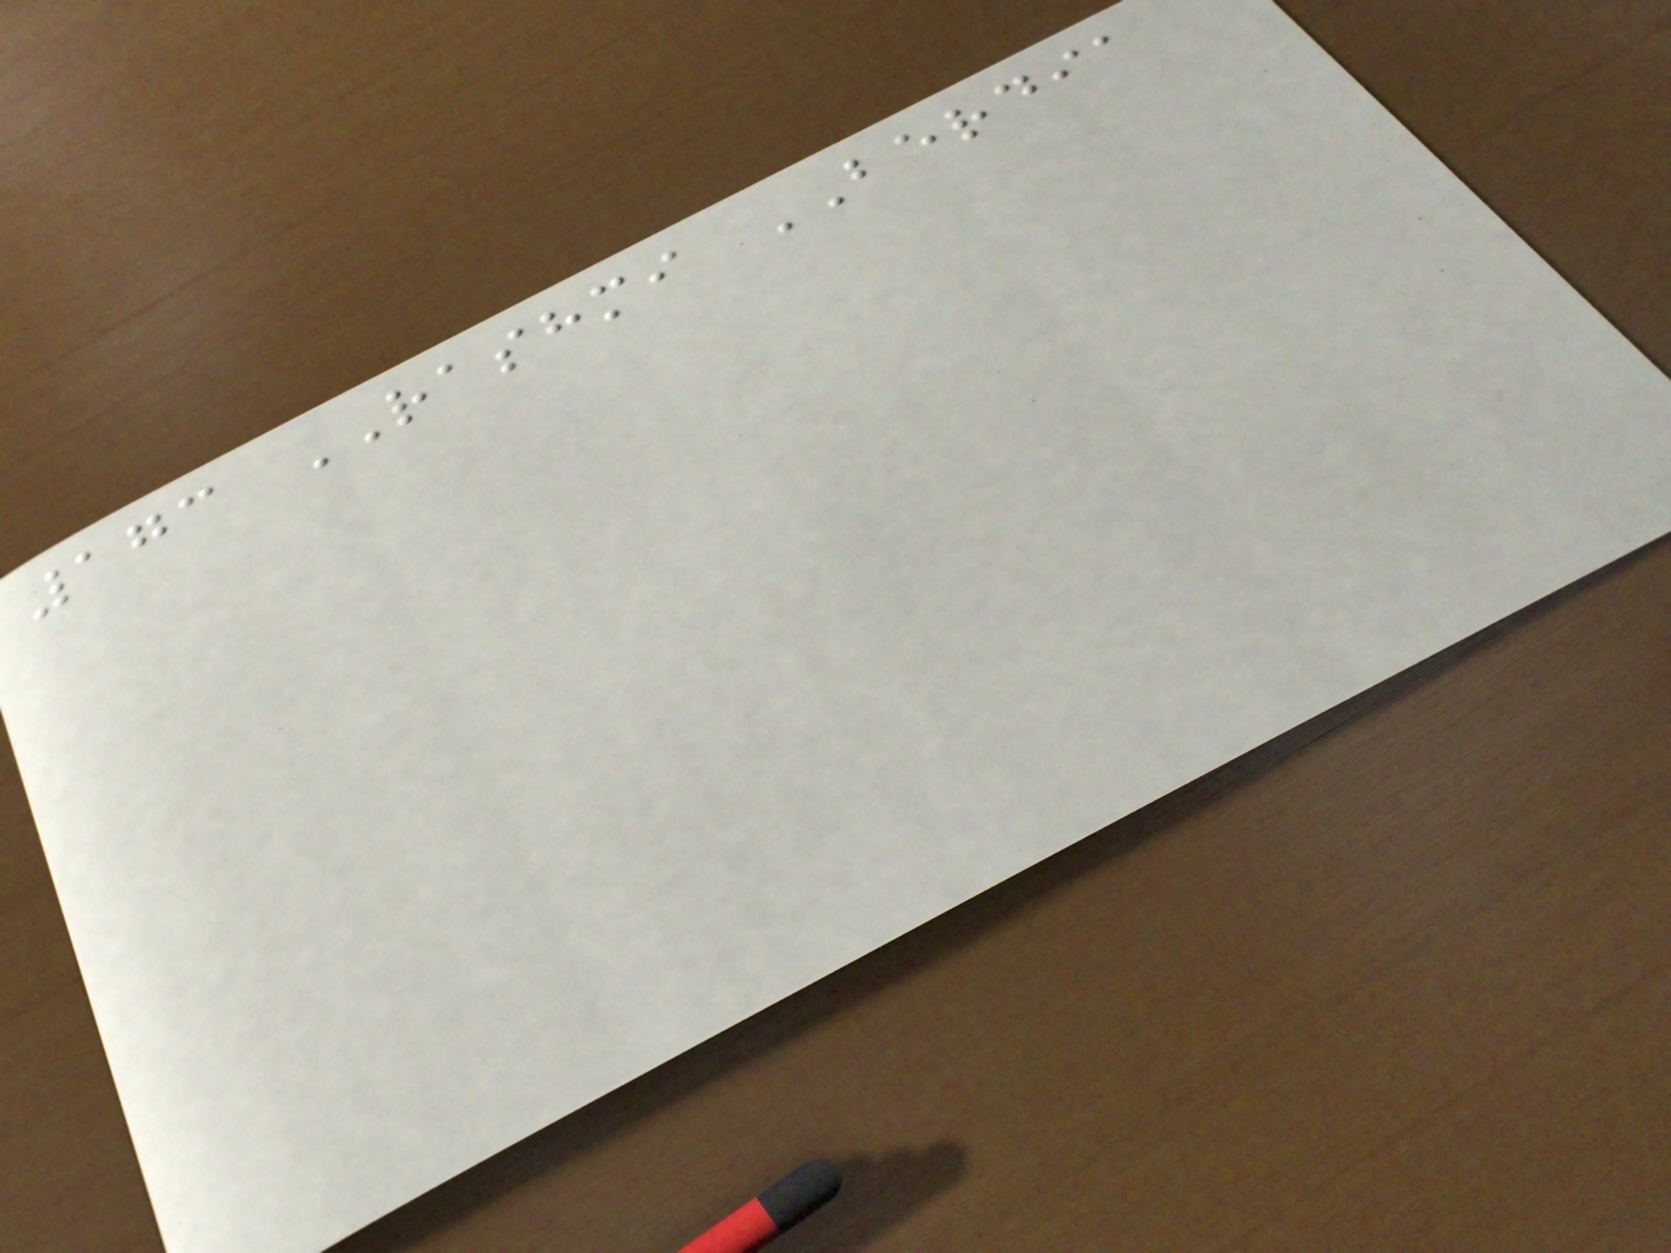173 RASHMI BERDIA
